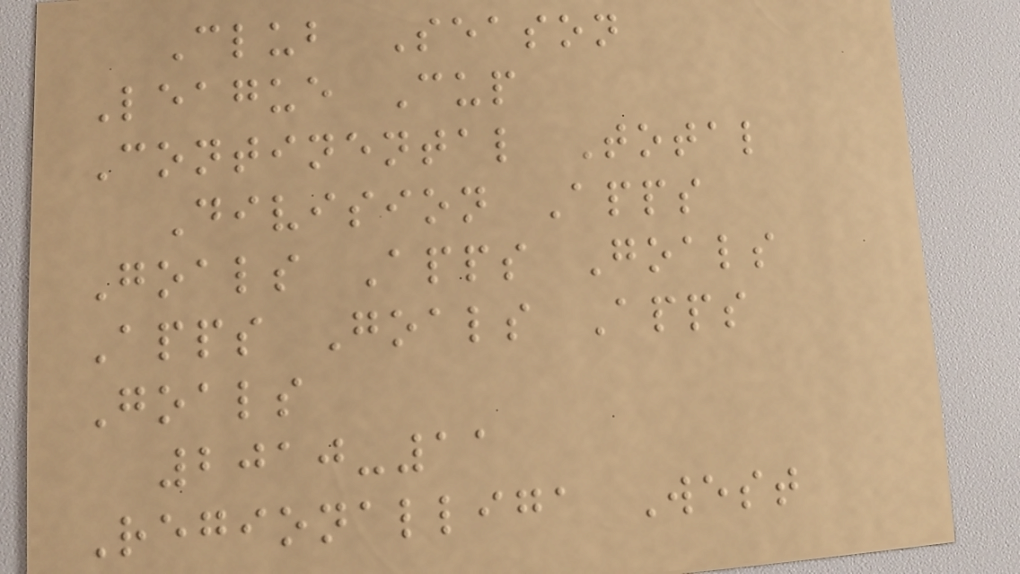Club Season
League Cup
Continental Total
Division Apps
Goals Apps Goals
Apps Goals Apps
Goals
2010-11
Regionalliga West
